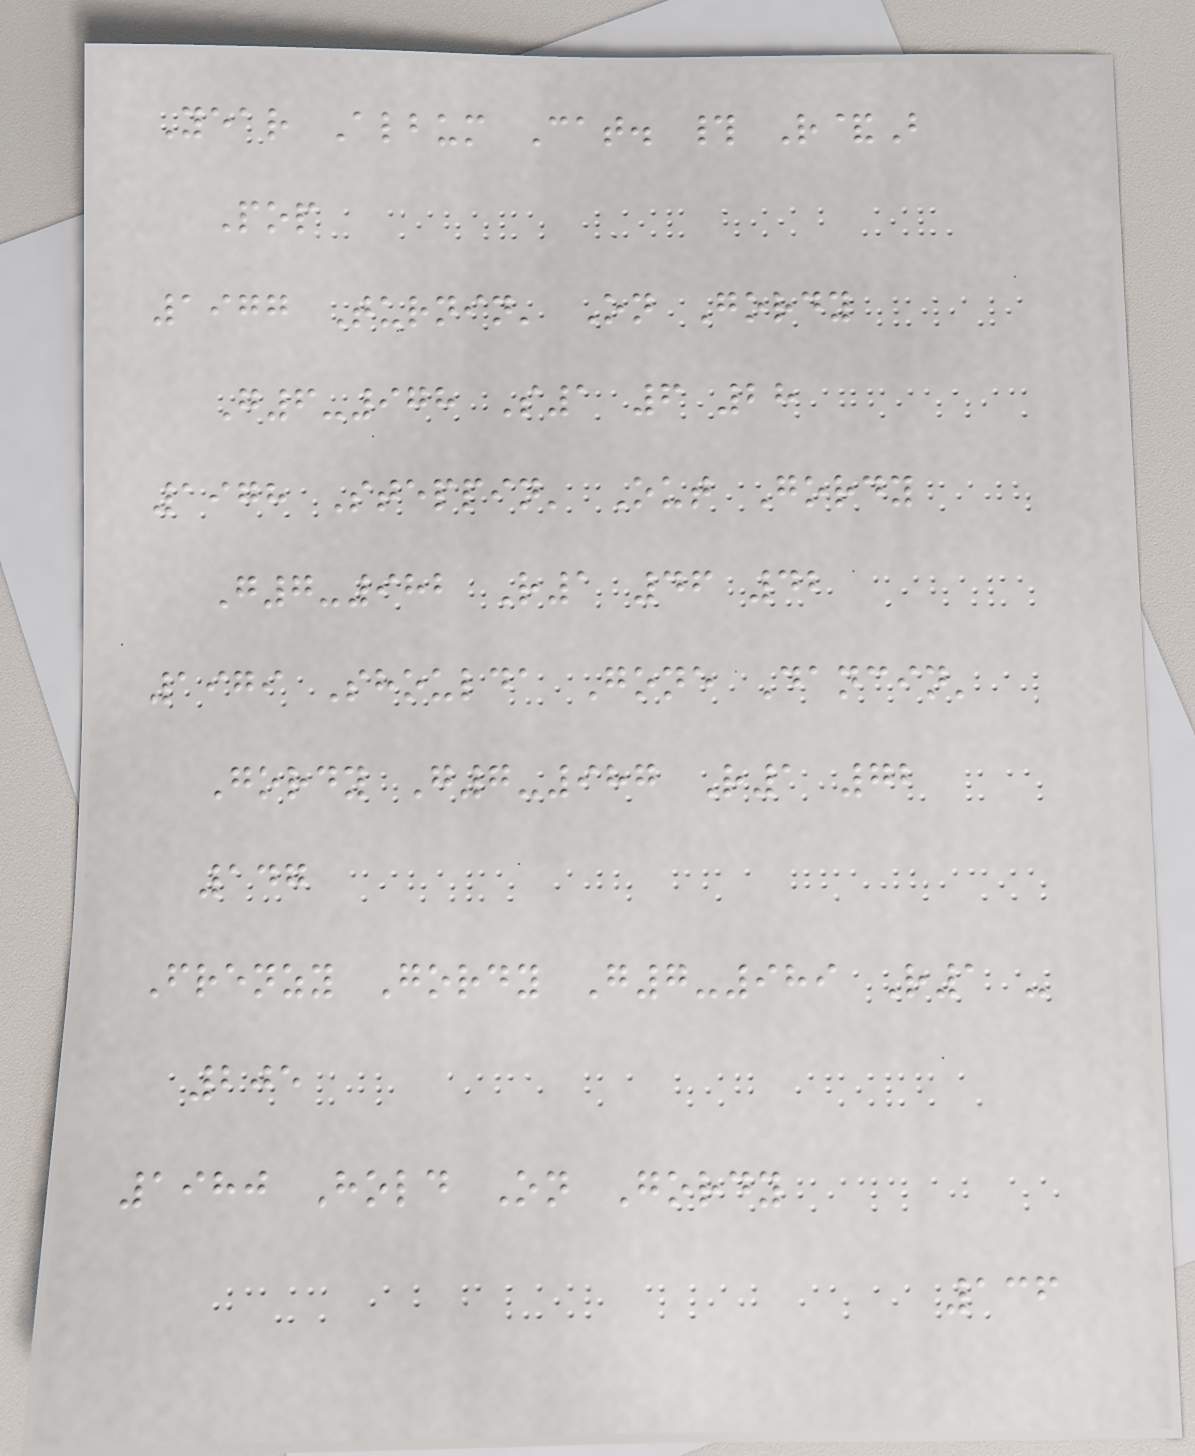Year Album Cat. # R&B
Pop
1977 Turnin' On Gordy
G6-978 S1 6 28
1978 Steppin' Out Gordy
G7-982 R1 46 42
1979 Shoulda Gone Dancin'
Gordy G7-987 R1 72
147
Frenzy Gordy G7-989 R1 -
205
1980 Hold On Gordy
136
